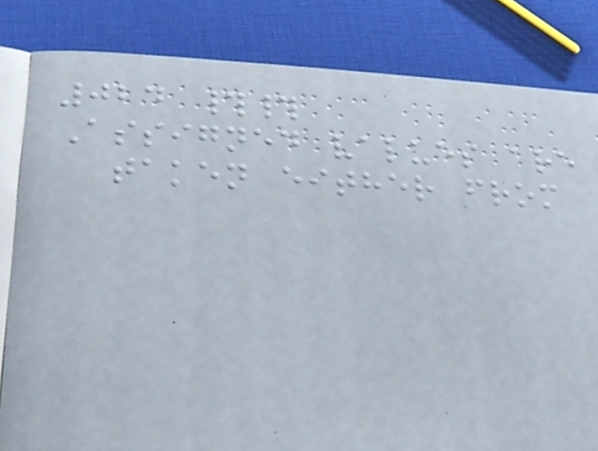024 ##
Assigned values are
taken either from
